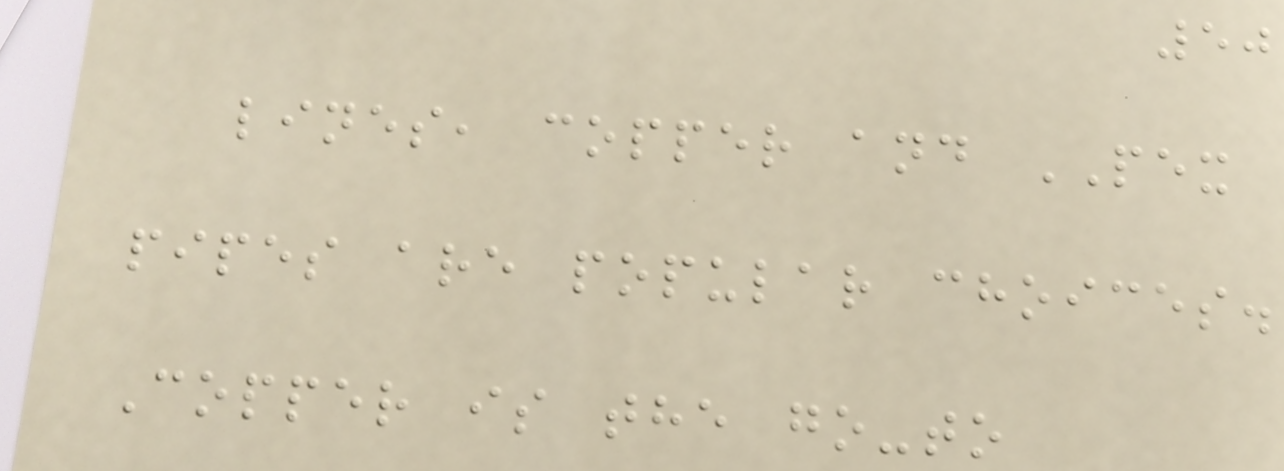50
lines, copper and PEX
pipes are popular choices.
Copper is the go-to
